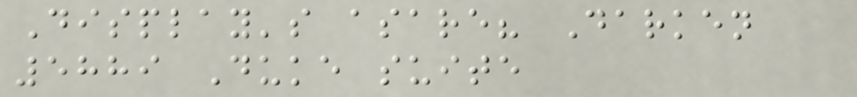Display's asare? Darken
5889 Duke suite
